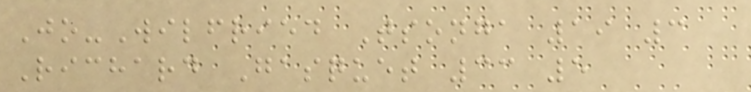Jo-Wilfried Tsonga 19 3
Richard Gasquet 33 5
